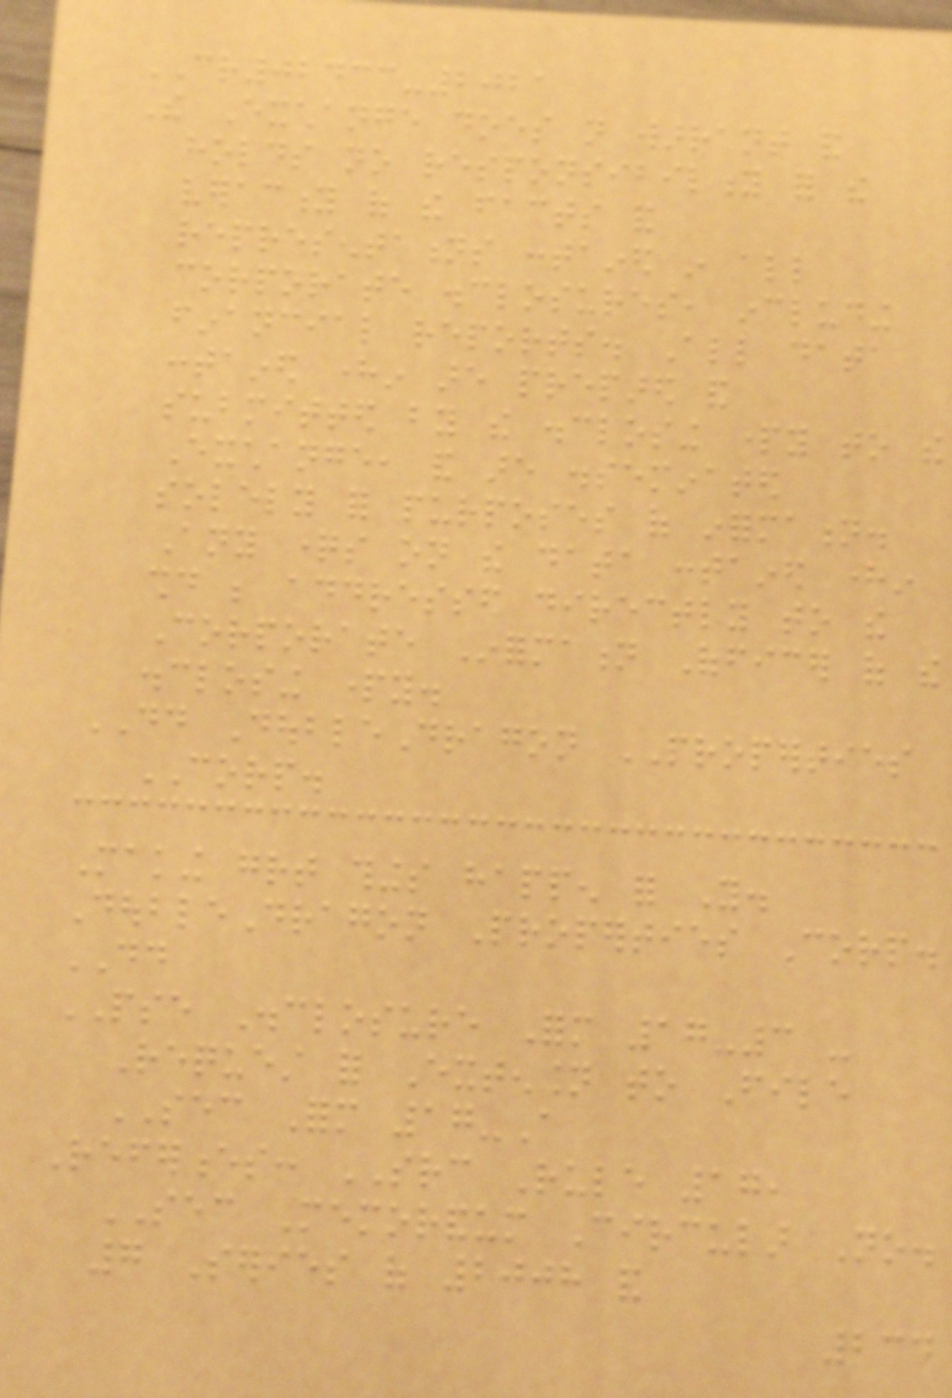CR02433-2021
The Exchange does not warrant and
holds no responsibility for the
veracity of the facts and
representations contained in all
corporate disclosures, including
financial reports. All data
contained herein are prepared and
submitted by the disclosing party to the
Exchange, and are disseminated
solely for purposes of information.
Any questions on the data contained herein
should be addressed directly to the
Corporate Information Officer of the
disclosing party.
DD DoubleDragon PROPERTIES
CORP.
Making great things happen for You.
DoubleDragon Properties Corp.
DD
PSE Disclosure Form 17-3 -
Request for Extension to File
SEC Form 17-A
References: SRC Rule 17,
SEC Memorandum Circular No.
7 Series of 2008 and
234
